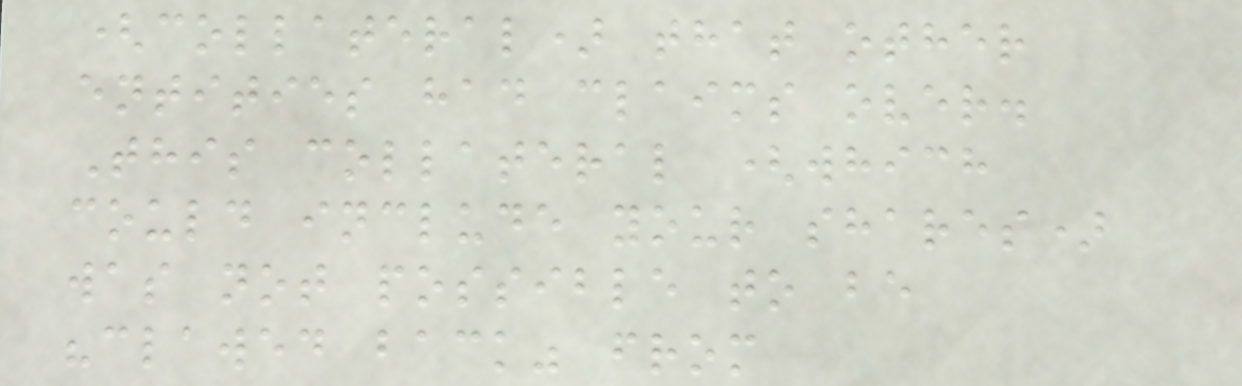(collateral) that other
entities had claims over.
This collateral (which
could include your shares)
was not possible to be
"clawed back" from
